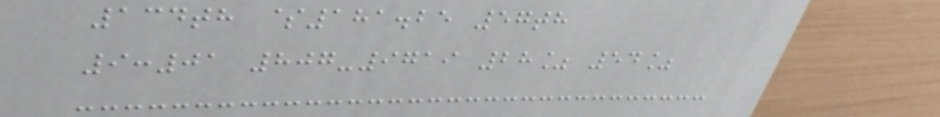134th $181.25 57th
9:01 807-9719 28% 54%
